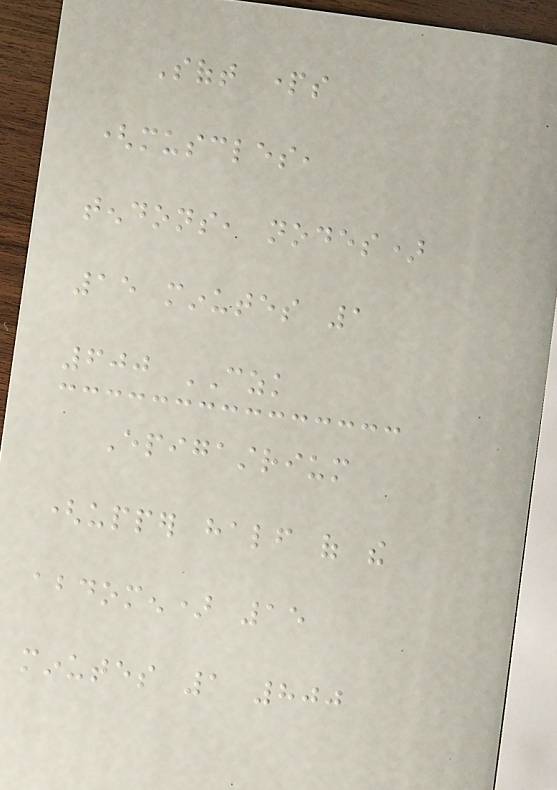Soft parts
(muscles,
tendons, nodes)
15 minutes 1
600 CZK
Epigastrium
(upper half of the
abdomen) 15
minutes 1 800
